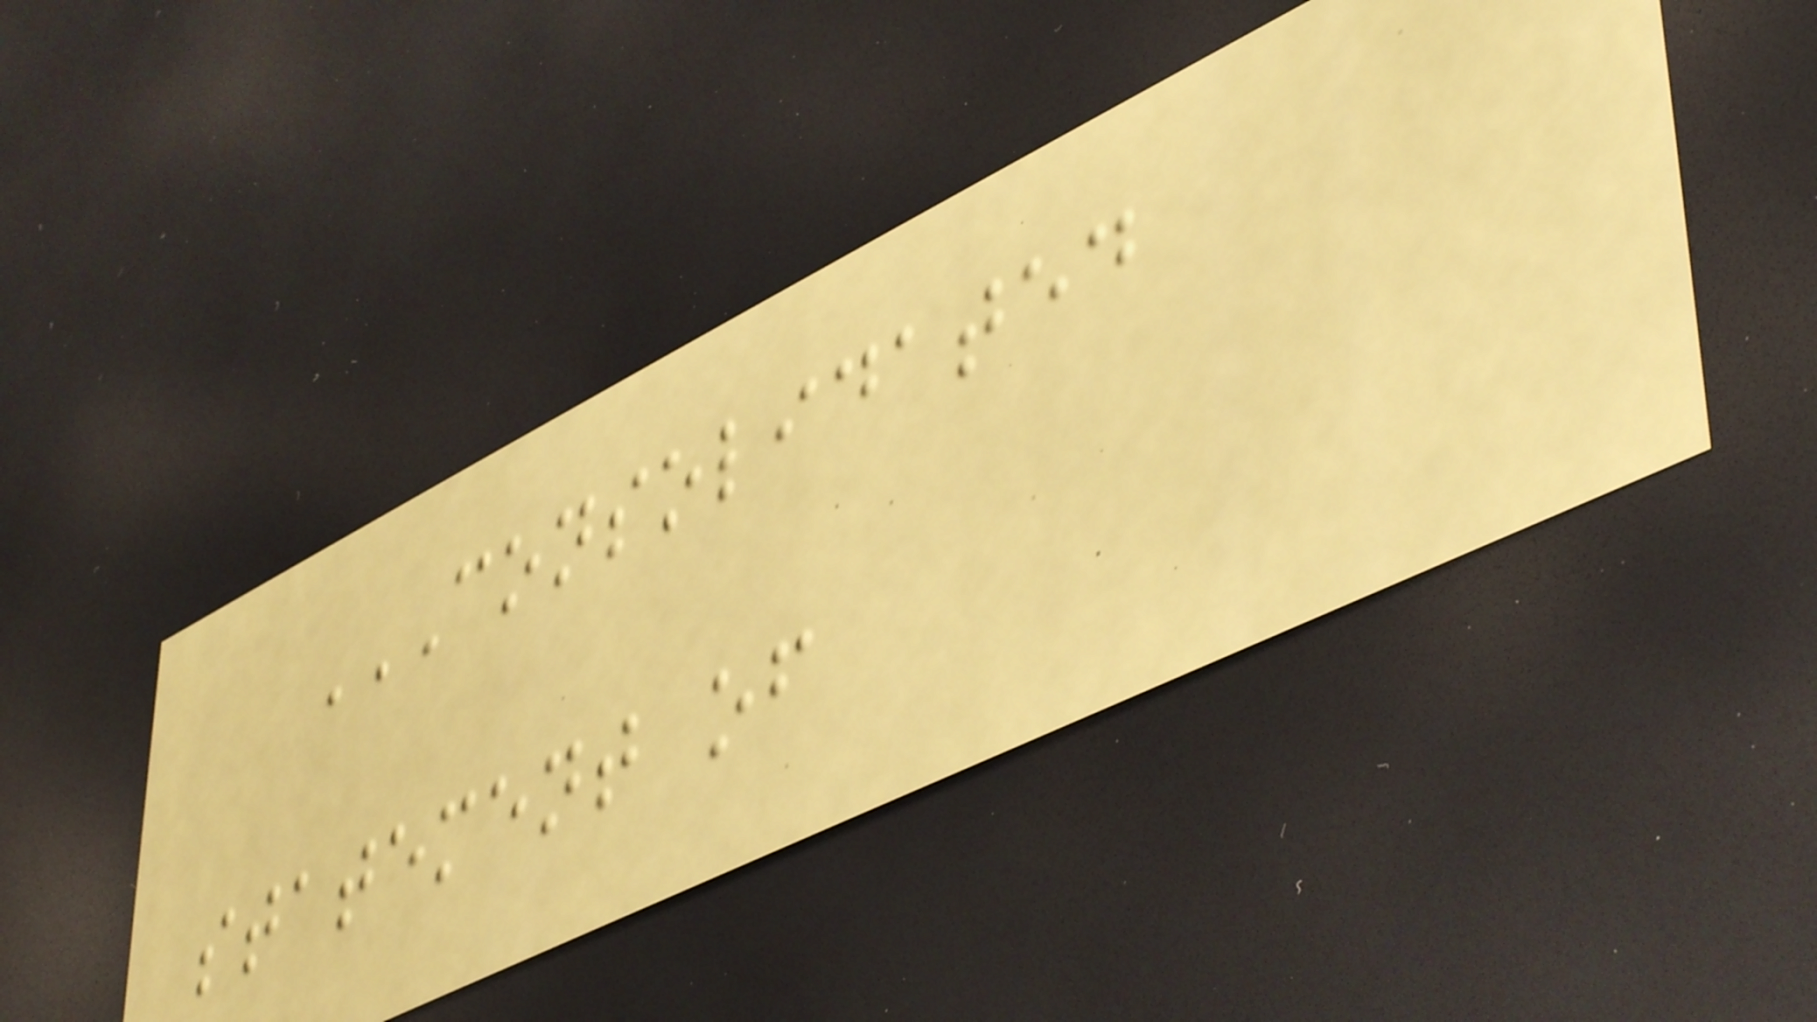CONSOLIDATED
STATEMENT OF
